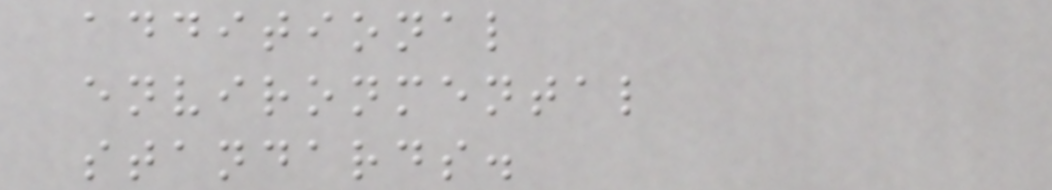additional
environmental
standards.
